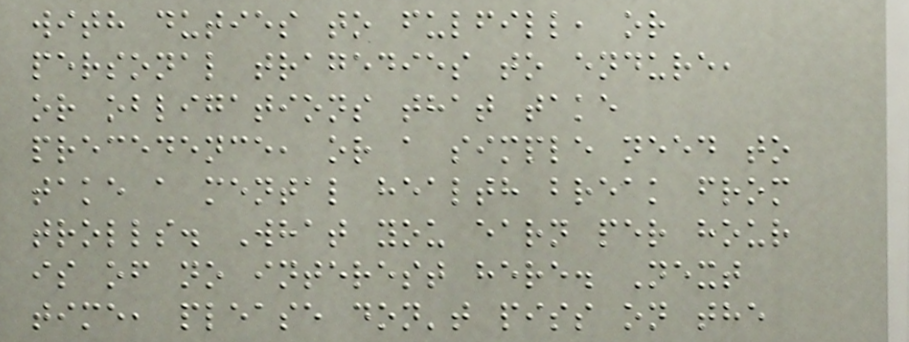with duties to fulfill, or
personal tragedies to endure,
or obligations that take
precedence, or a simple need to
take a mental health break from
trolls. What you earn per hour
is of no interest here. Next
time, please don't piss on the
